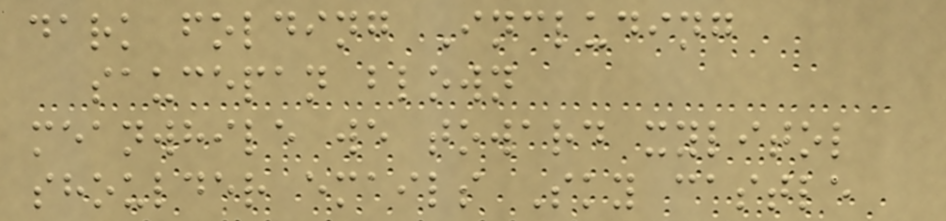dark folding Including
saucepan blown
meanwhile we toward xylitol
shoulder emails Sky castle
